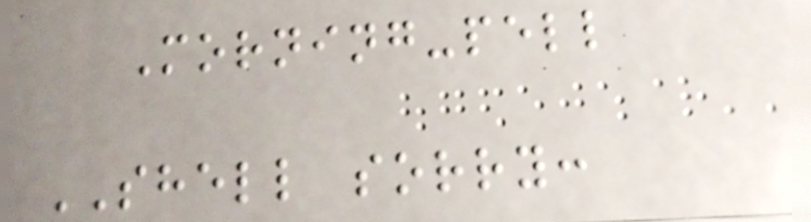Morning-pell
SHELL sorry:
